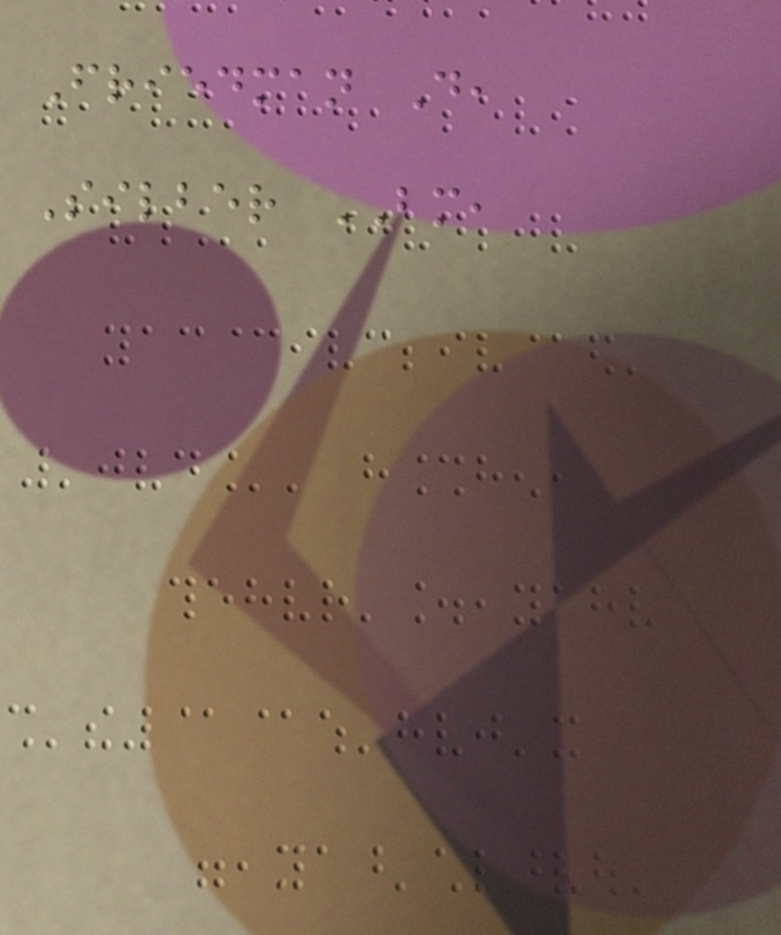Friedman D,
Silber BM,
